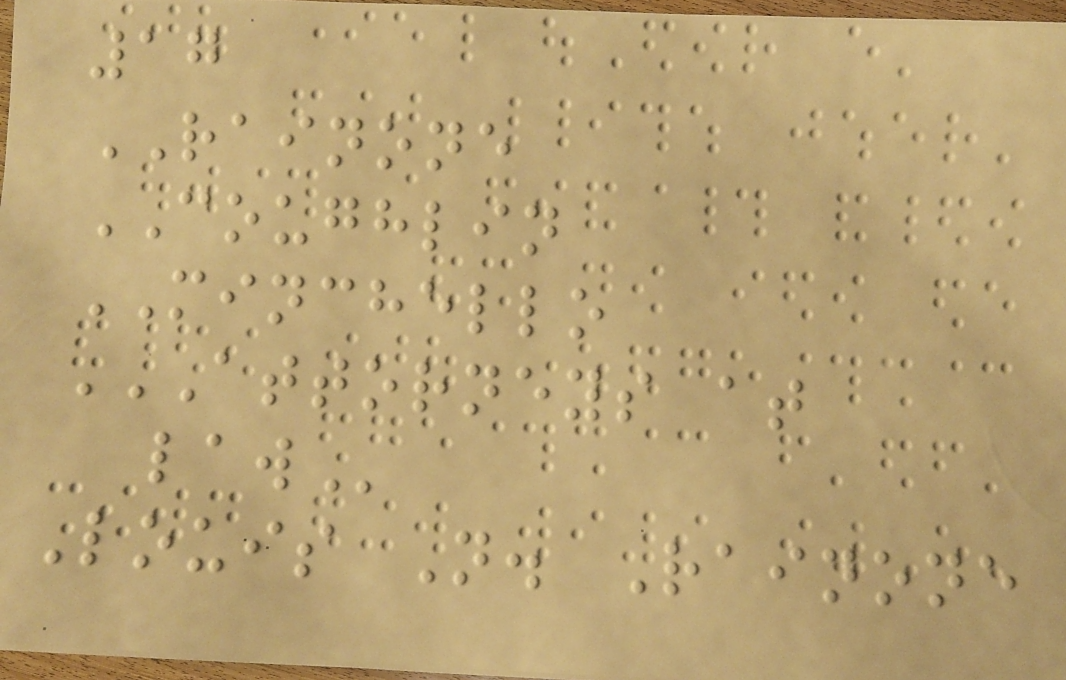17
RAINONE
COUGHLIN
MINCHELLO
ATTORNEYS AT
LAW
Louis N. Rainone
